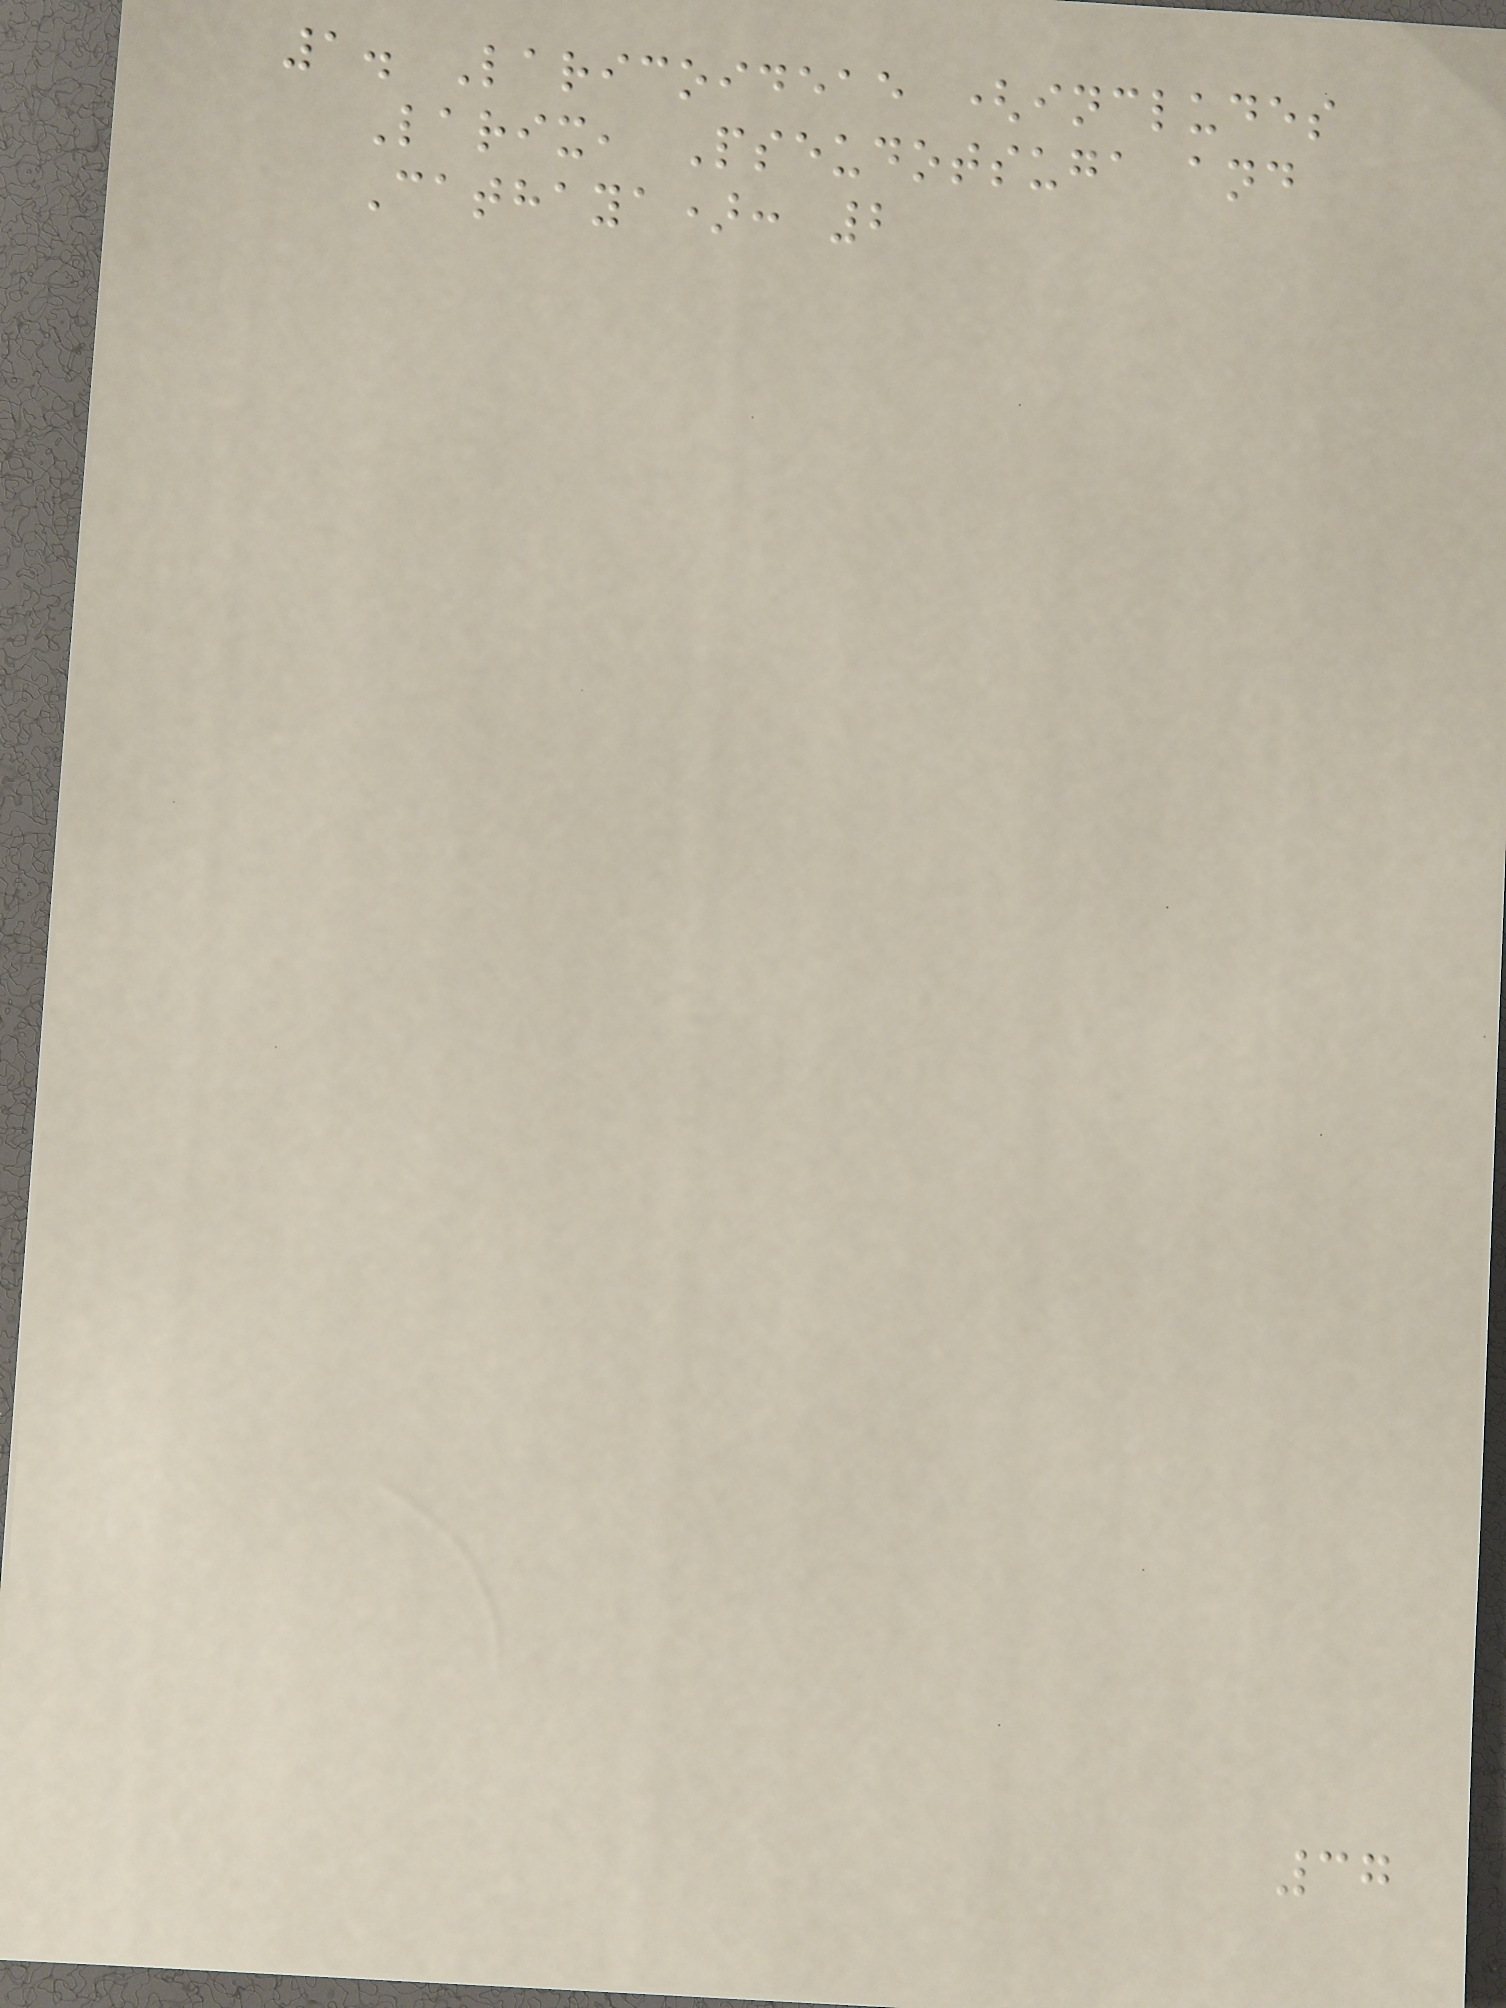1. Laricoideae (includes
Larix, Pseudotsuga and
Cathaya): 2
37
